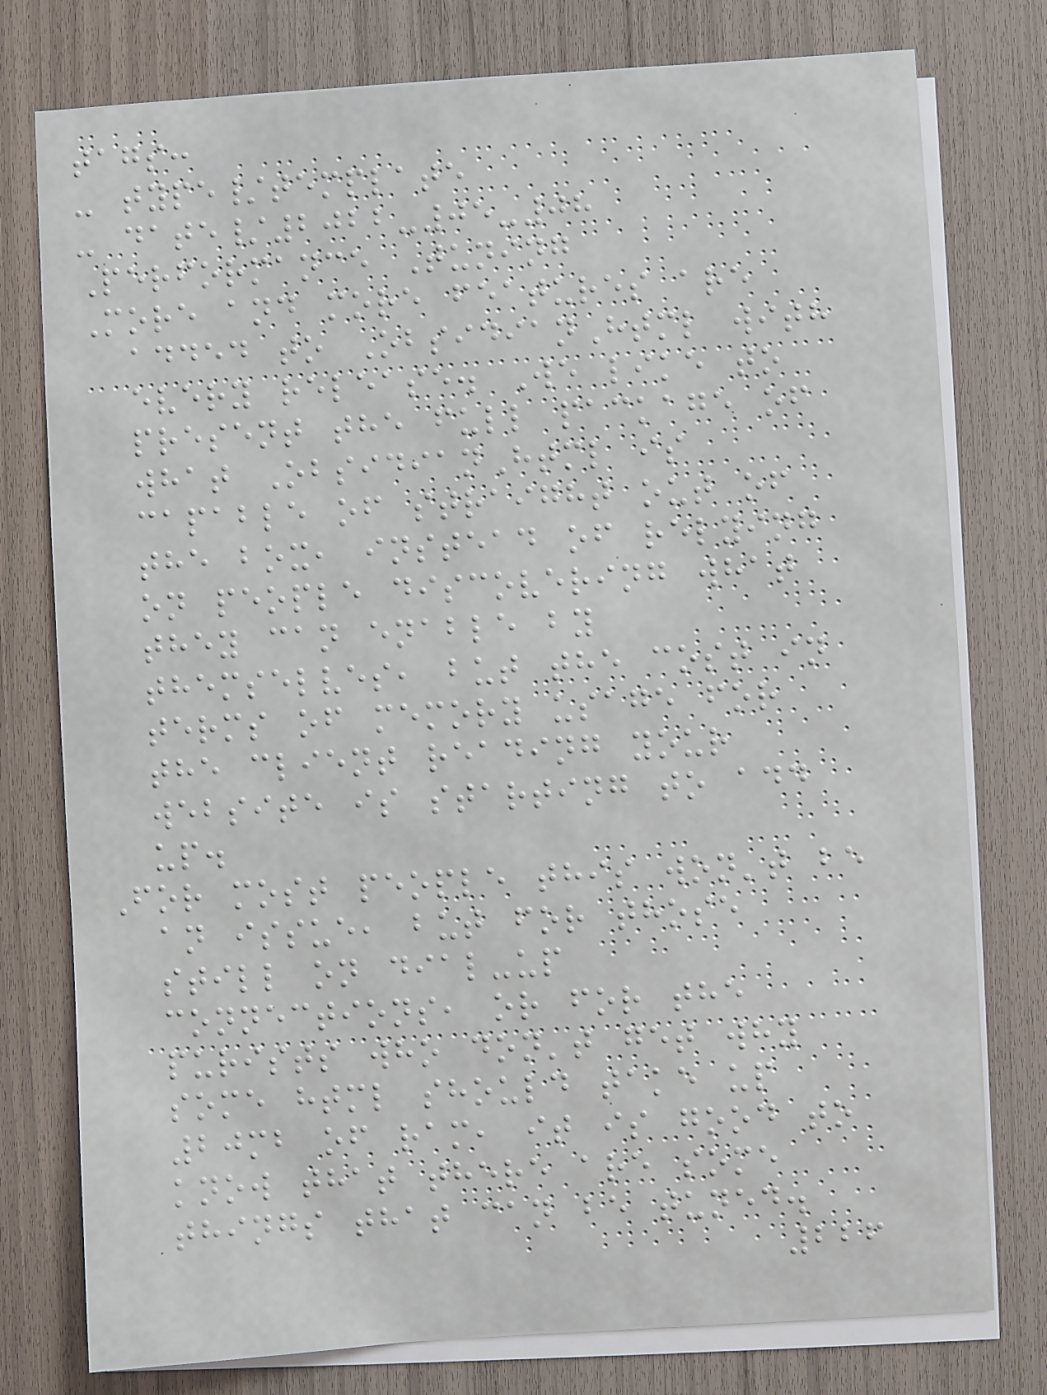tags:
- type/template
- date/2022-05-08
Performance Tuning
More and more features are
added to ObsidianHtml with
every release. We like to
present the full package of
what ObsidianHtml is
capable of straight out of
the box, instead of relying
on people discovering what
they can enable by
themselves, but the cost in
terms of memory usage for
the client reading your
website is starting to add
up.
For most people this won't be
an issue, but for those
still on dial-up
connections, or for the
purists who don't get why
some html should take up
20mb of ram, it is good to
know that there are some
things that can be tuned.
226
